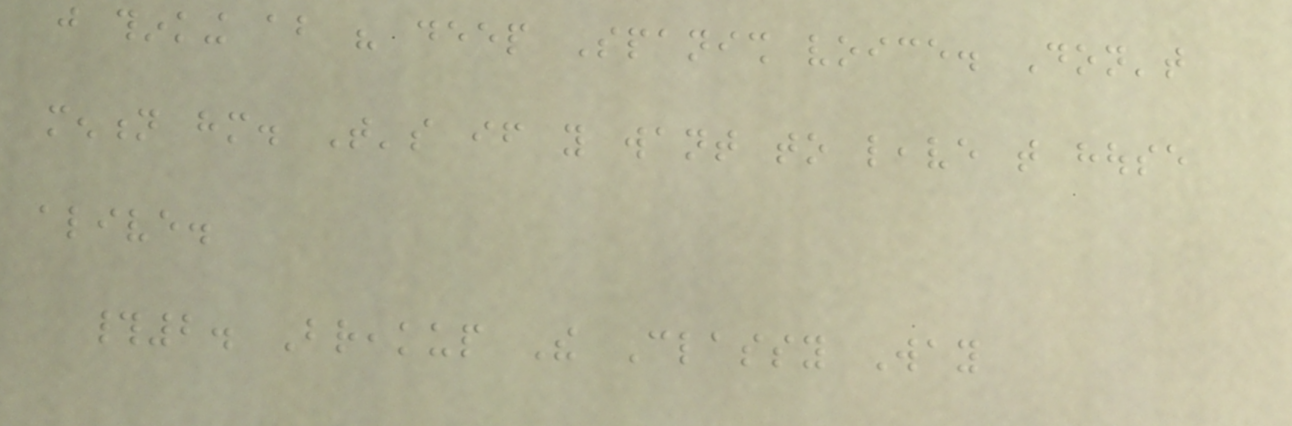just thinking about his deep Spanish voice. Don't
mention him. That's if you want to leave that house
alive.
#2. Breakup The Classy Way
